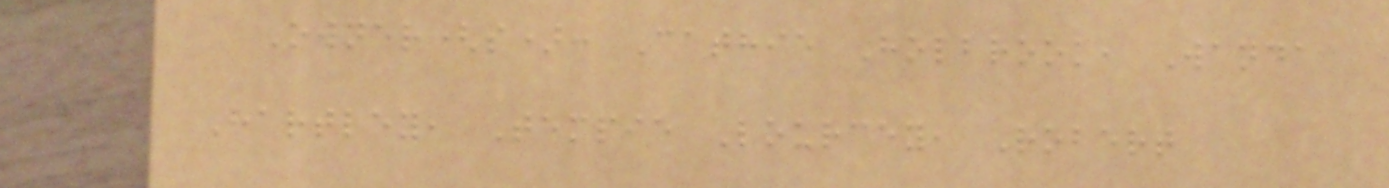Owner(s): Cathie Holbrook, Wanda
Hartley, Tempie Lourcey, Robert
